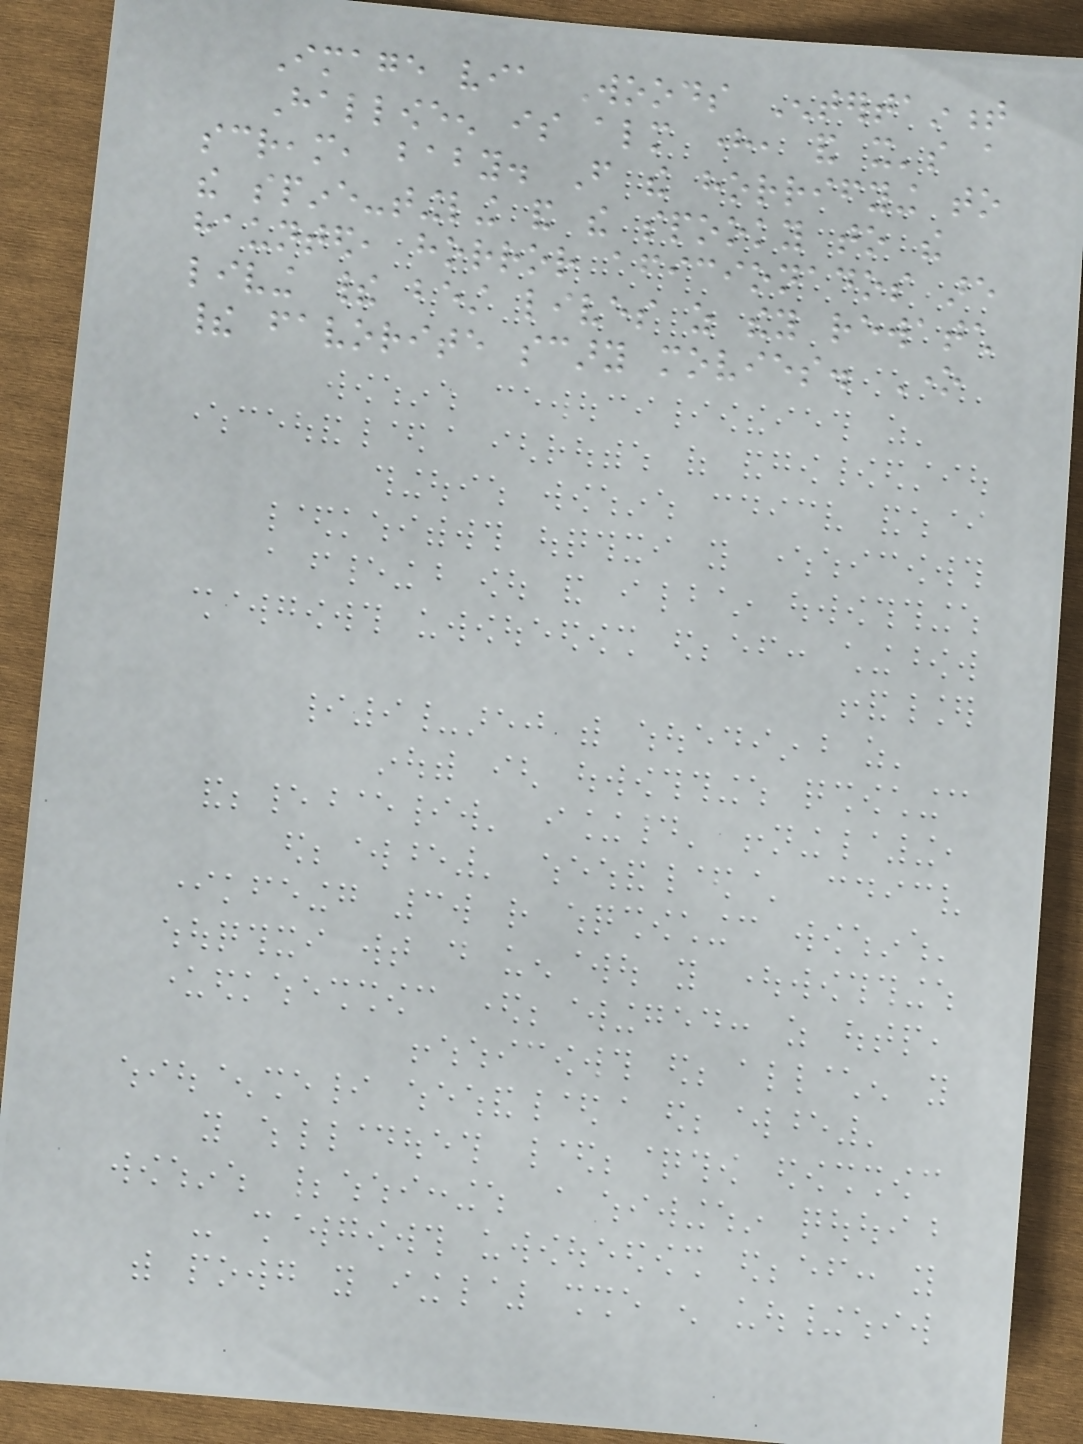Image via Woods Entertainment
Halloween is almost here, and it's a
scream, baby. From the horrifying to
the spine-tingling and the spooky to the
haunted, horror aficionados are
living their best lives as they rewatch
their favorite scary movies. One
